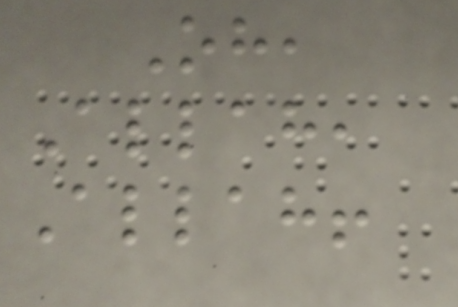Oh,
Allah,
Allah!
